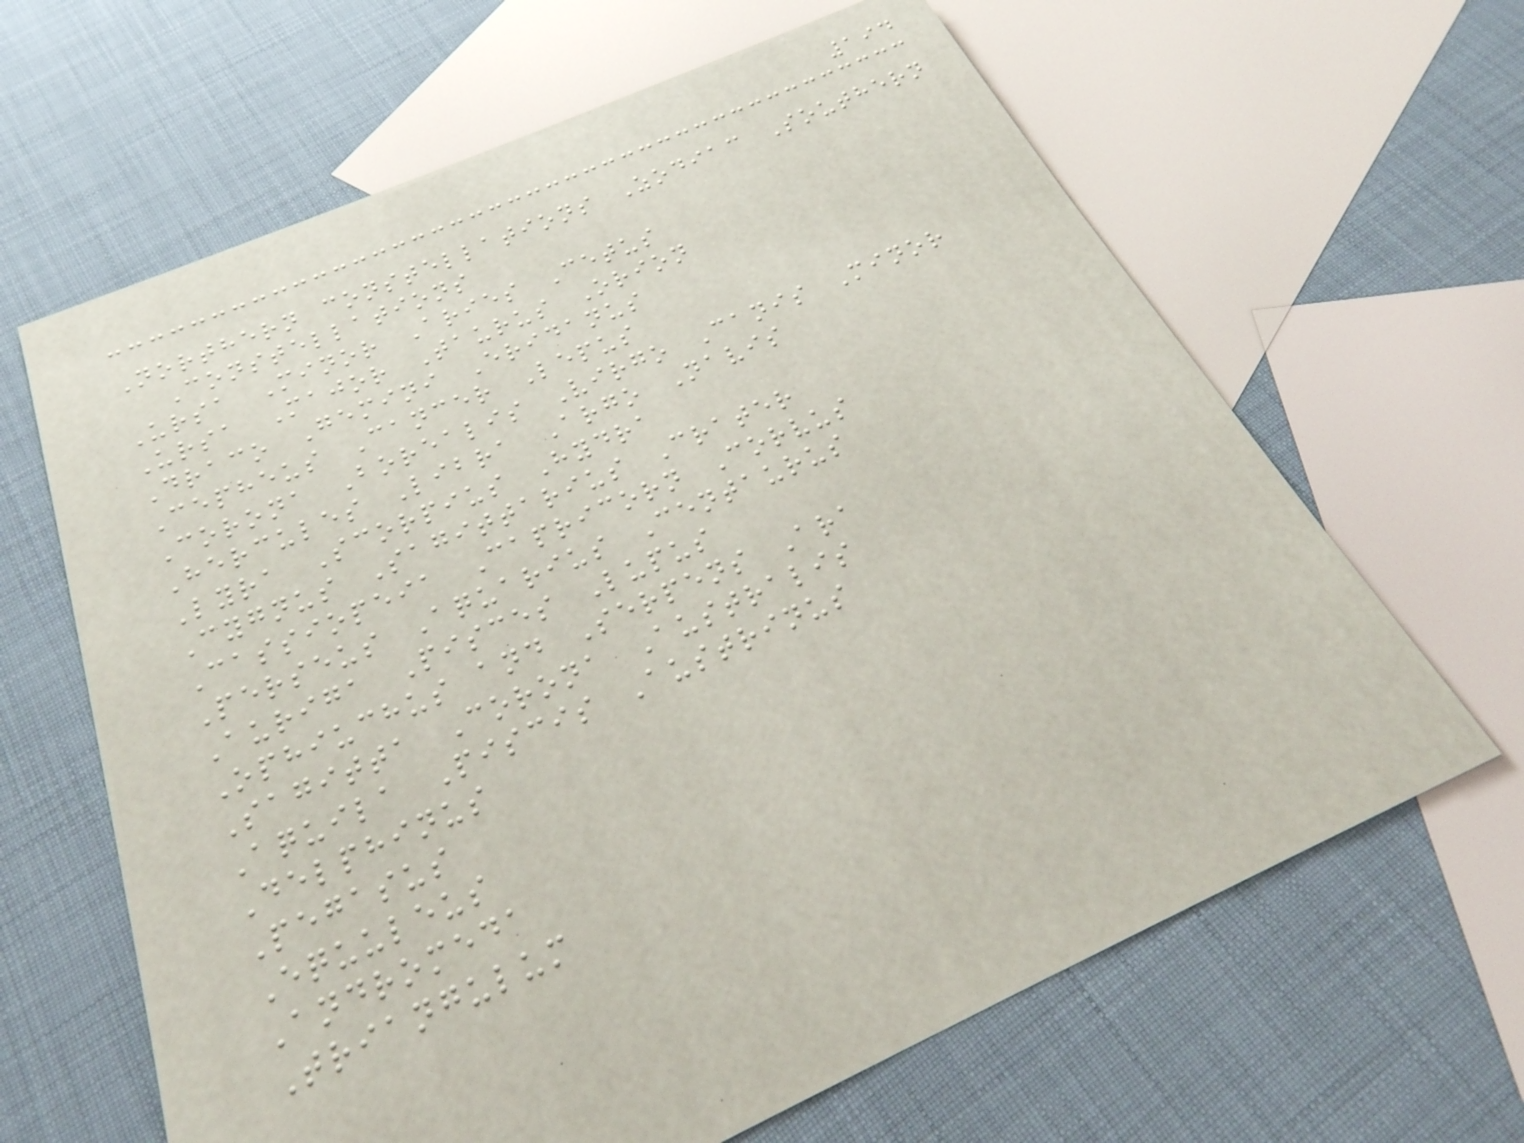194
Northern constellations Zodiac Southern
Constellations
Ursa Minor Aries Cetus
Ursa Major Taurus Orion
Draco Gemini Eridanus
Cepheus Cancer Lepus
Corona Borealis Virgo Canis Minor
Hercules Libra Argo Navis
Lyra Scorpius Hydra
Cygnus Sagittarius Crater
Cassiopeia Capricorn Corvus
Perseus Aquarius Centaurus
Auriga Pisces Lupus
Ophiuchus and Serpens Ara
Sagitta Corona Australis
Aquila Piscis Austrinus
Delphinus
Pegasus
Equuleus
Andromeda
Triangulum
